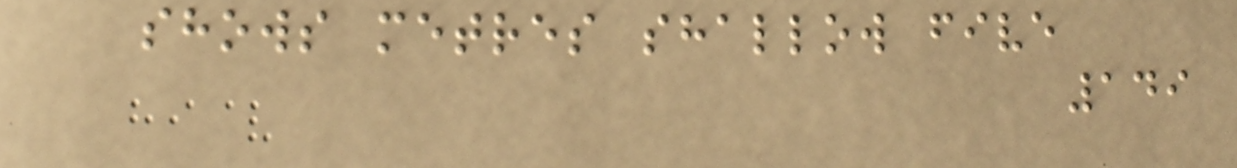shows metres shallow five
149
